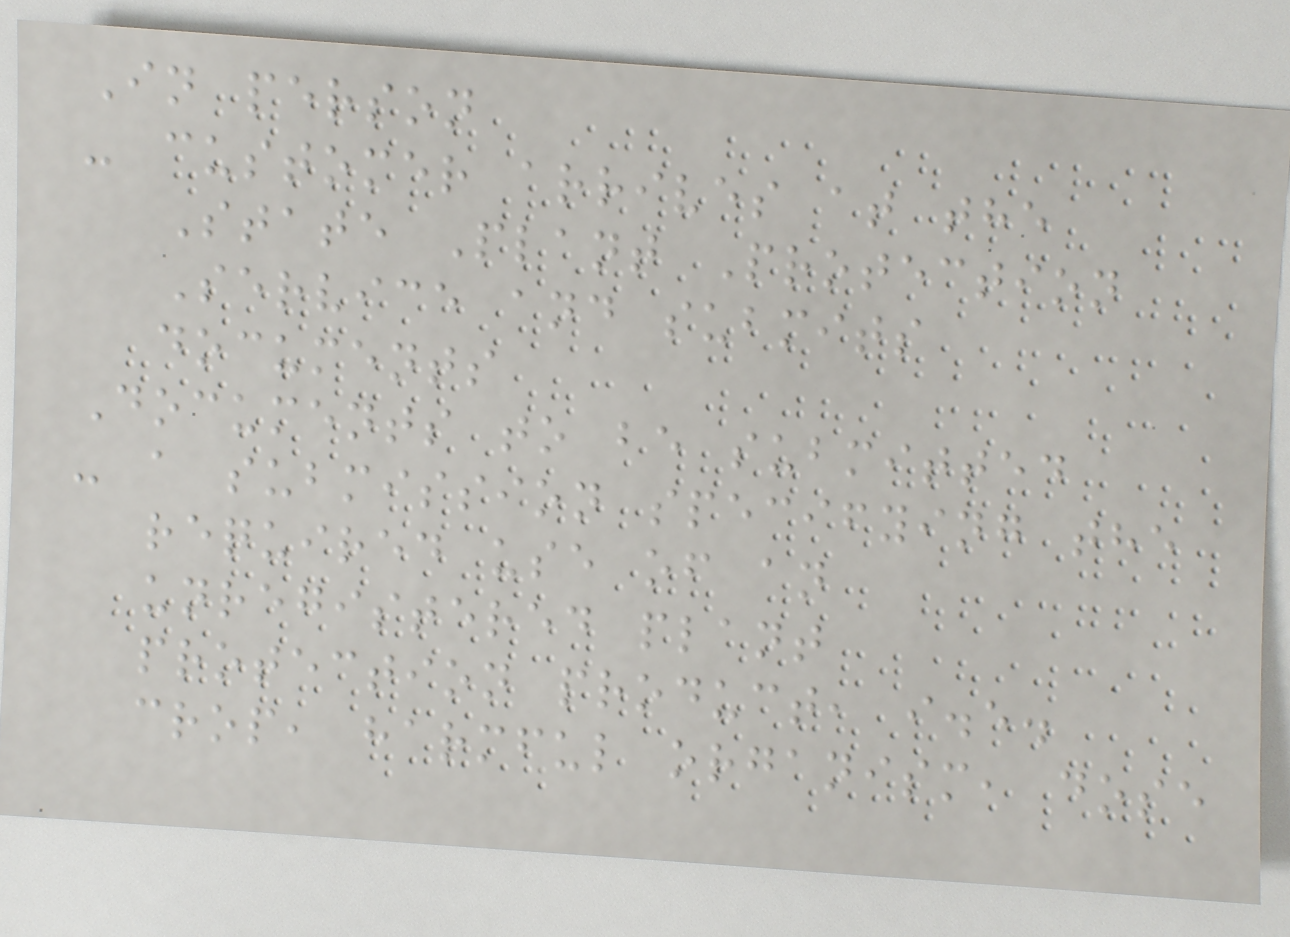In person
- customer arrives at the
State Plant Protection
Service and submits
documents
Documents to be submitted
- a submission specifying the
required use of an
unregistered plant
protection product, i.e.
crop, harmful organism, dose
